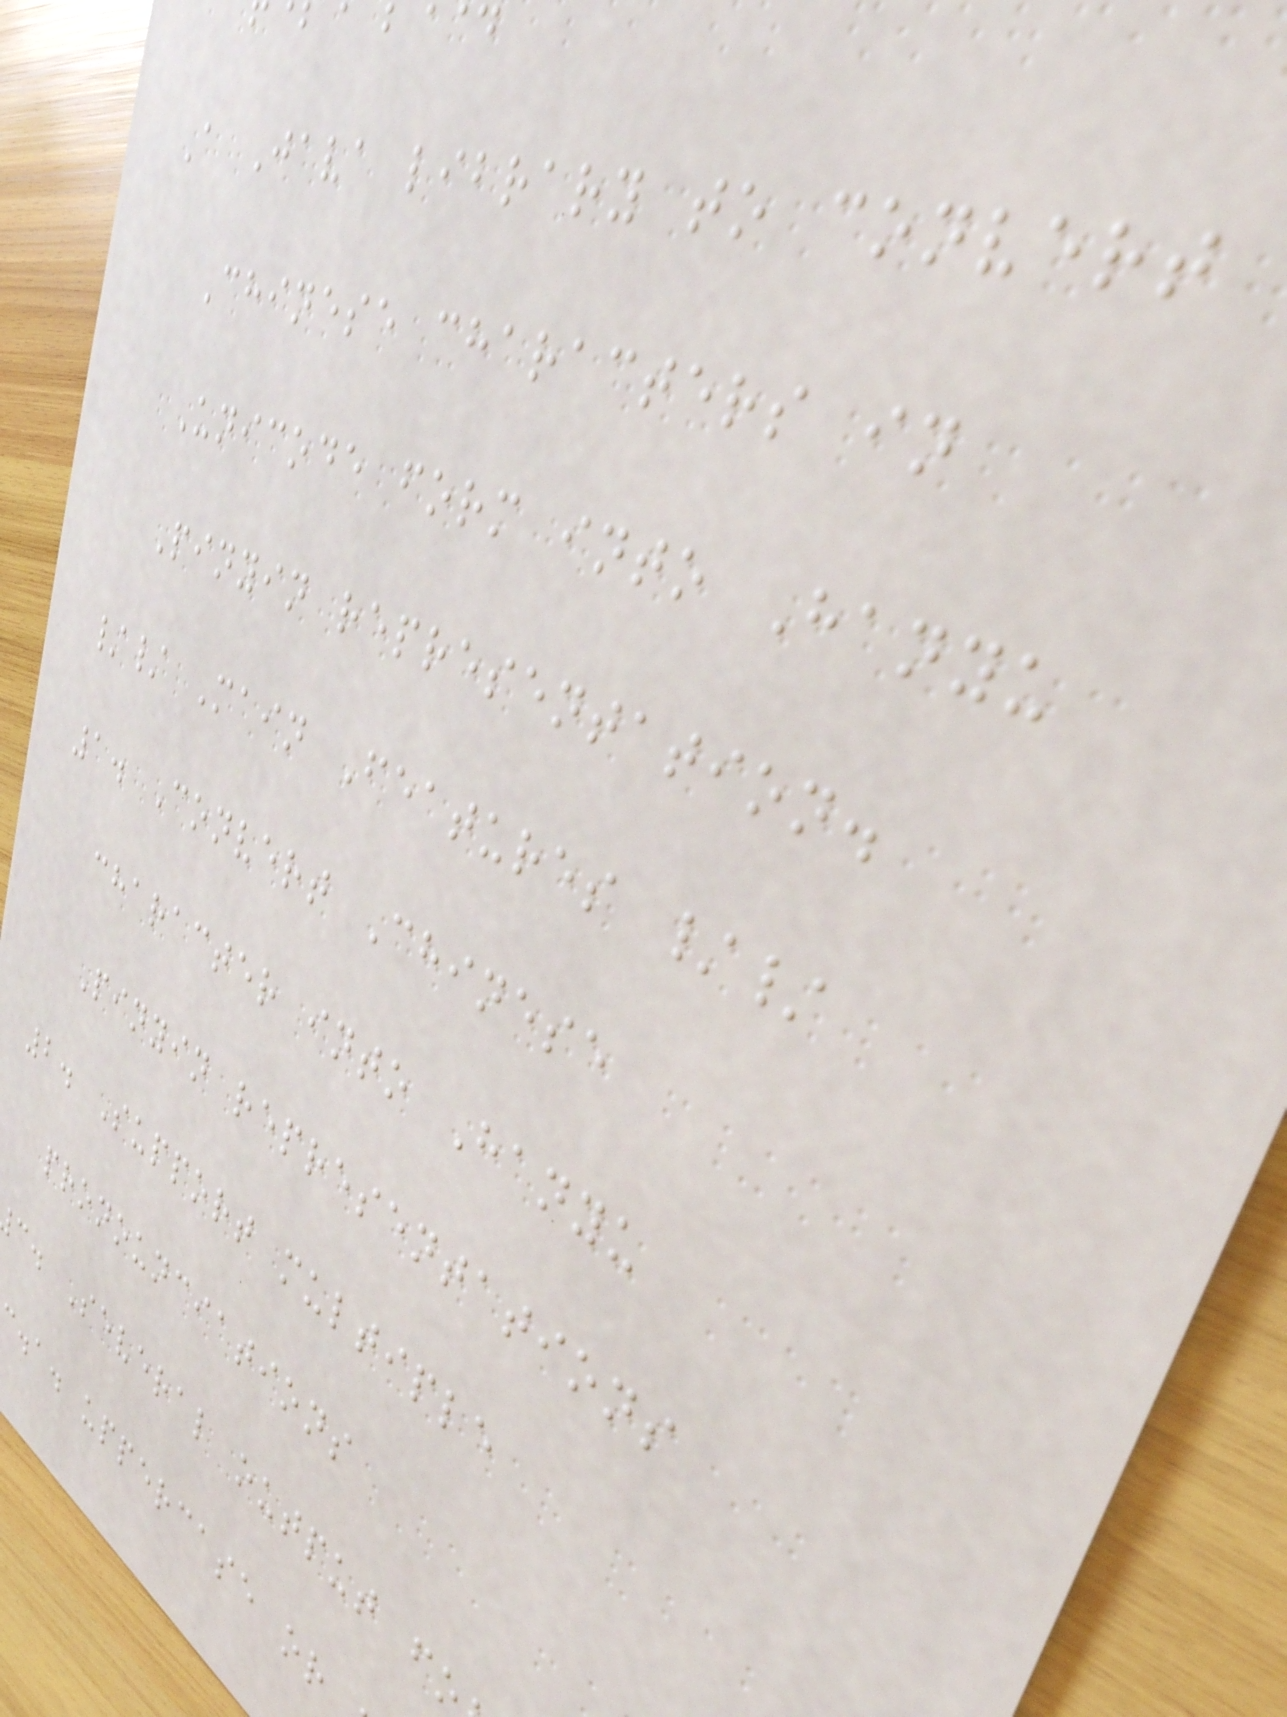A Java library to convert
Chinese characters in
Unicode form into Hanyu
Pinyin representation.
// Main Features //
1. Convert Chinese
character into Hanyu
Pinyin representations
2. Support multiple
pronounciations
c. Several output fo
.a. uppercase or
